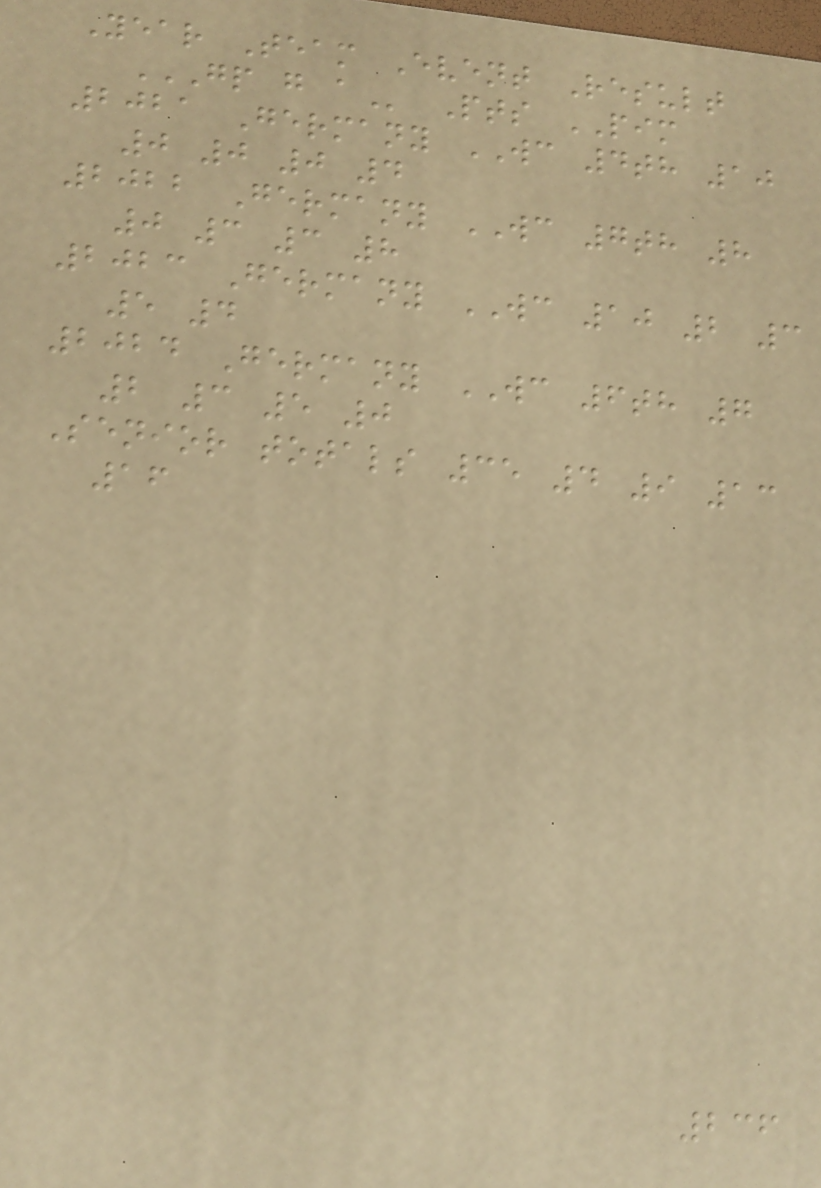Year Team Event Result
GP G A Pts PIM
2021 Germany WC 4th 10
0 0 0 4
2022 Germany WC 7th 8
0 3 3 8
2023 Germany WC 10 2 3
5 4
2024 Germany WC 6th 7
2 3 5 0
Senior totals 35 4 9 13
16
236
